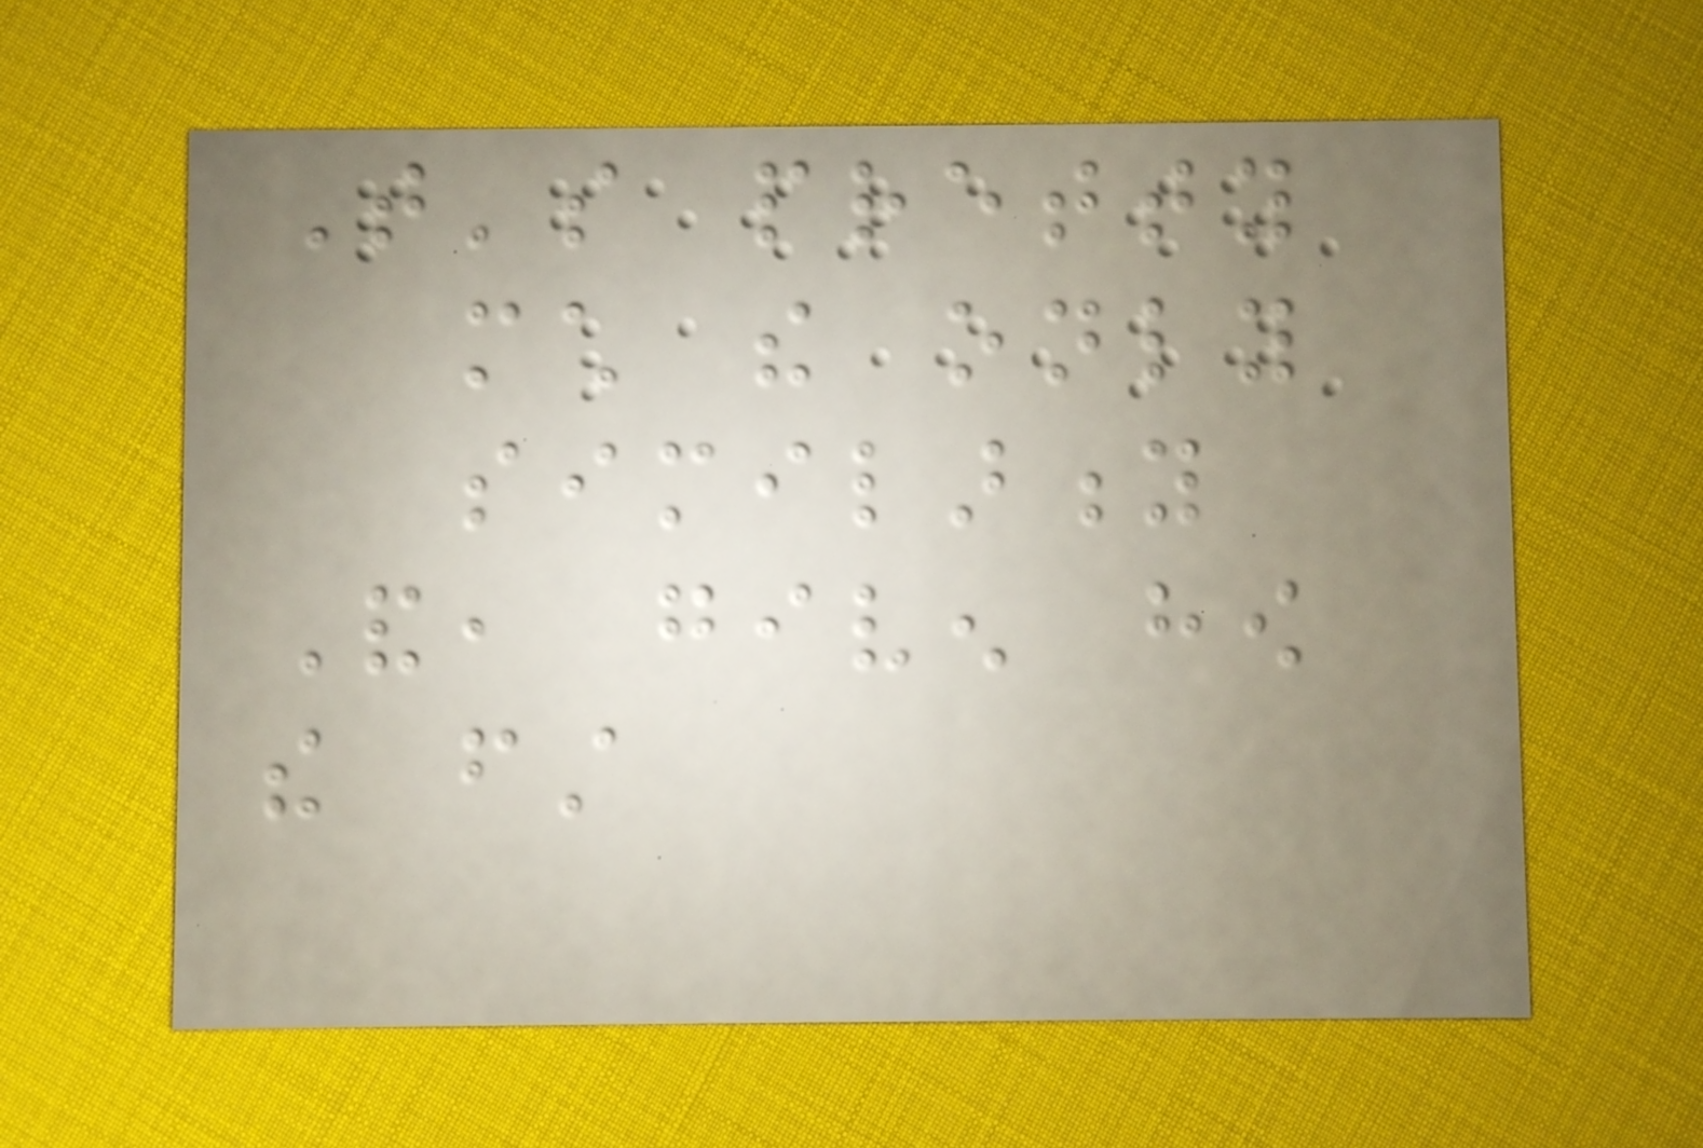That's pretty
much the only
similarity
And, given how
the first
